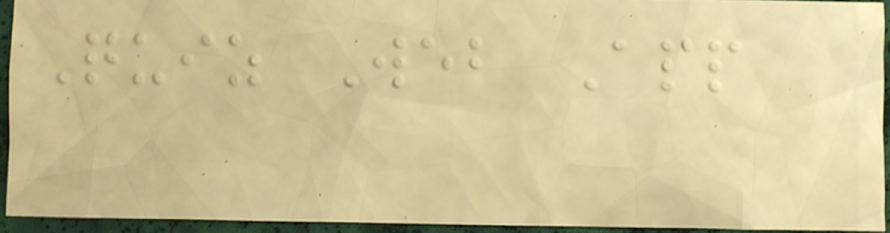Quiz Web App
